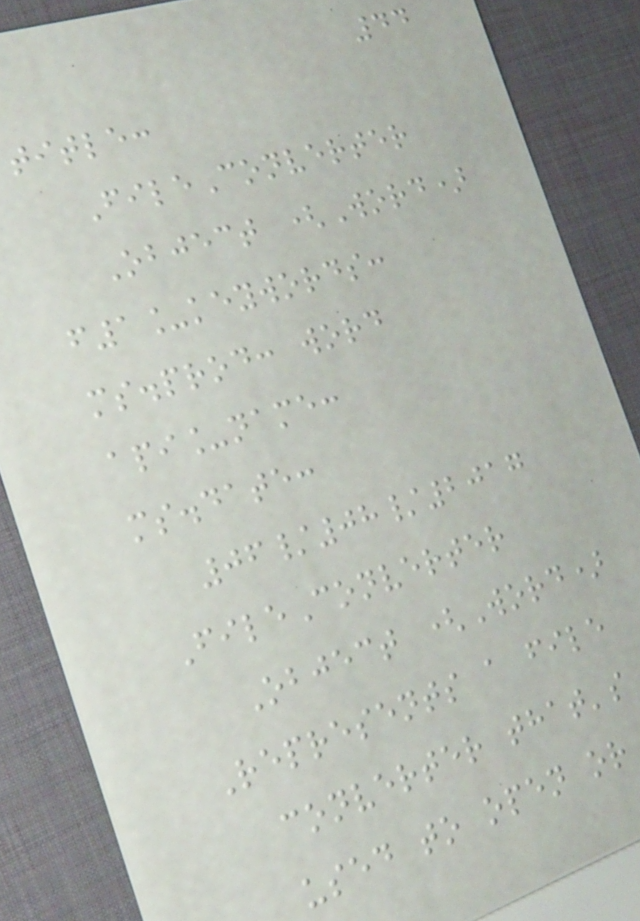44
title:
FileConverter
Object (Word)
f1_keywords:
ms.prod: word
api_name:
ms.date:
06/08/2017
FileConverter
Object (Word)
Represents a file
converter that's
used to open or
